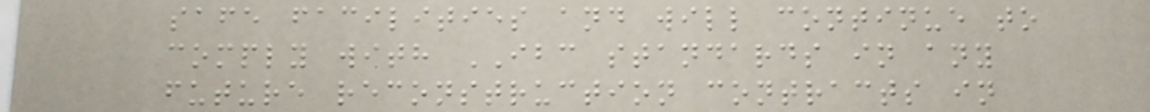safe facilities and will continue to
comply with IBC standards in any
future reconstruction contracts in
